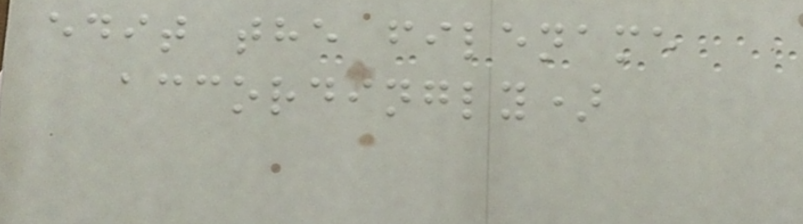edit the filename
accordingly)
